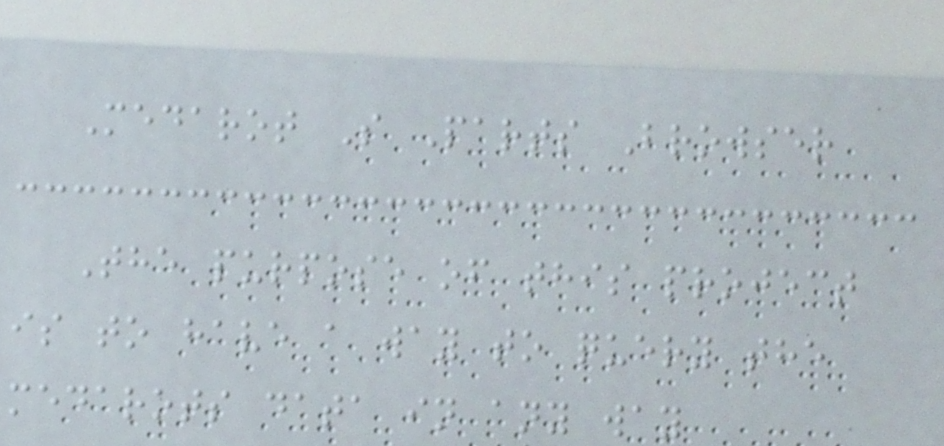Medarot S Parts Browser
The purpose of this project
is to have a way to query the
medarots data in any way
